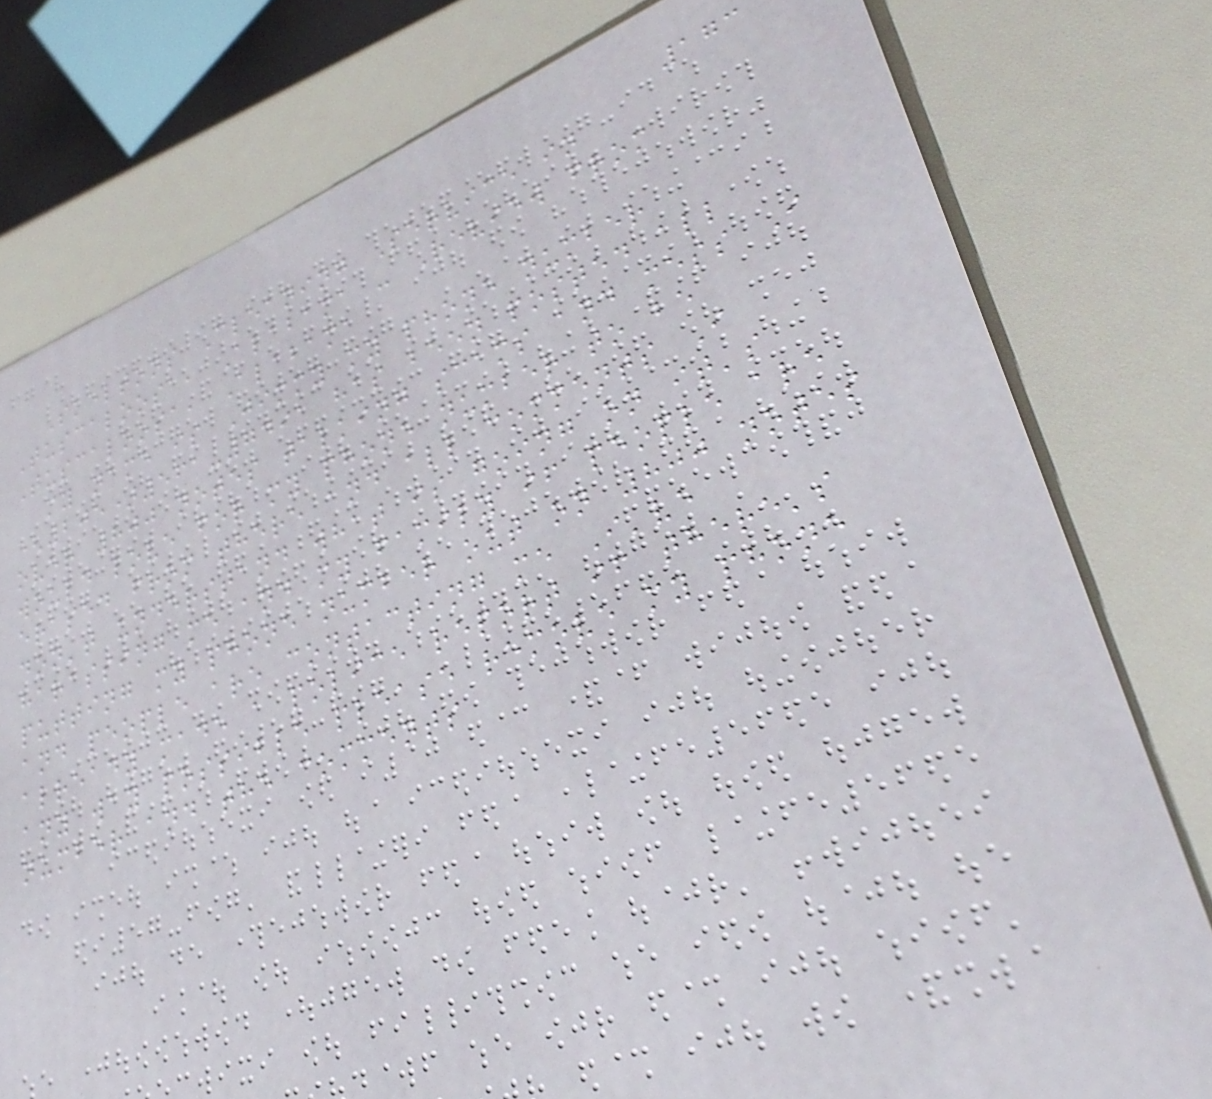173
Skeltons Cleaning Service in
Tuscaloosa, Alabama - Review from
Tuscaloosa, Alabama
my name is Jimmy my phone number
(205)561-7491 has been posted all
over 800 notes talking scams and mess I
would love for my phone number to be
erased from there and all comments I
don't understand what is going on it's
harassing me and my family if people are
putting my phone number out on 800 notes
and people are contacting me I've
already made a police report if there's
any way possible please remove my phone
number and the comments
